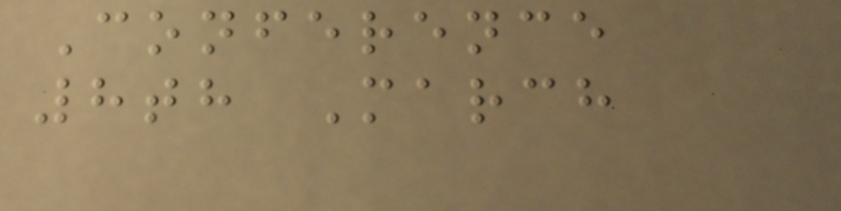Conference
8th March
